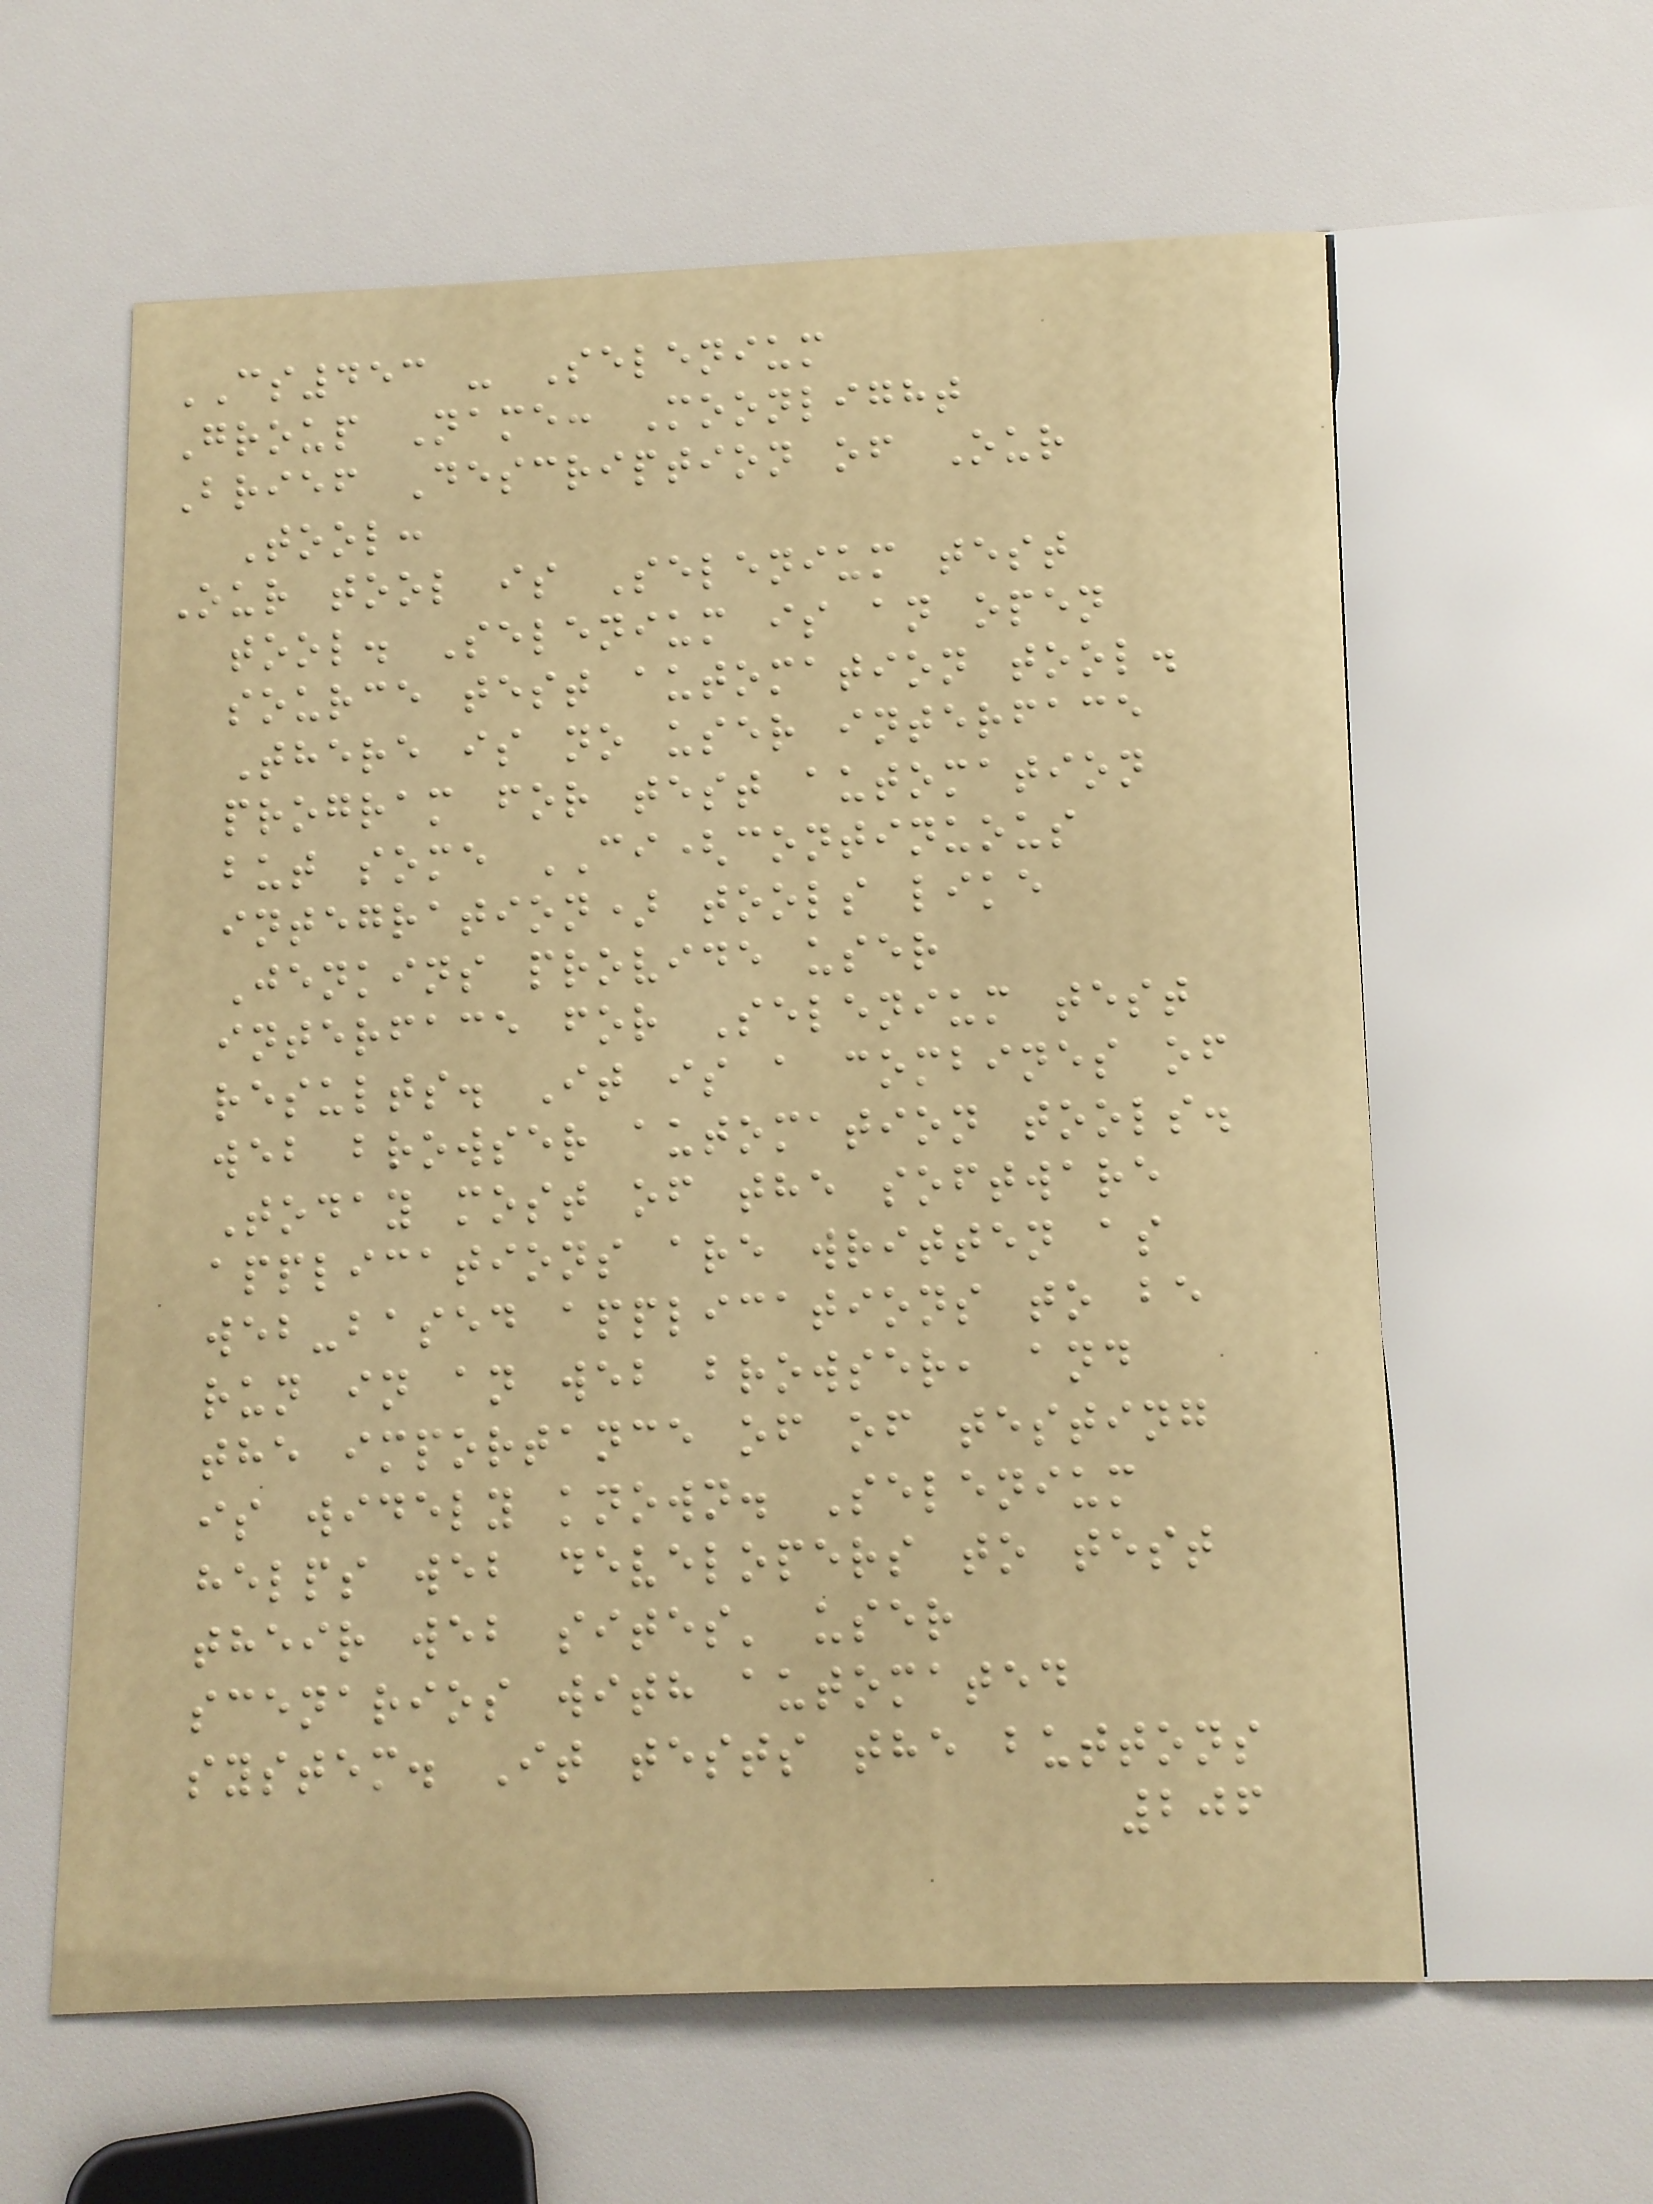CS453 - Selenium
Group Name: Moonlight
Brief Description of Our
Tool:
Our tool is Selenium test
tool. Selenium is an open
source test automation tool.
There is no user interface
program for test automation
but some CI(continuous
integration) tools like
Jenkins provide user
interface for Selenium test
results. It is a combines of
web browser automation tools.
Today most of the software
applications are written as
web-based applications to be
run in an web browser, and
the importance of of testing
is widely known. Selenium
helps web developers to test
their web sites' user
scenarios with automated
system. It tests the buttons
206
